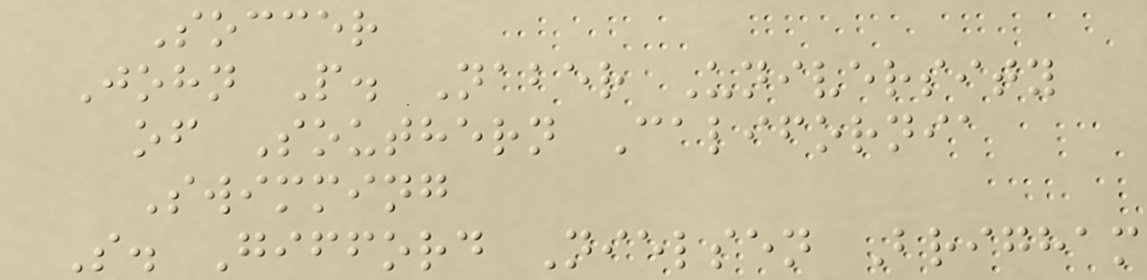Soccer
John P. Naber University
of Southern California
Swimming
S. Gifford Nielsen Brigham
